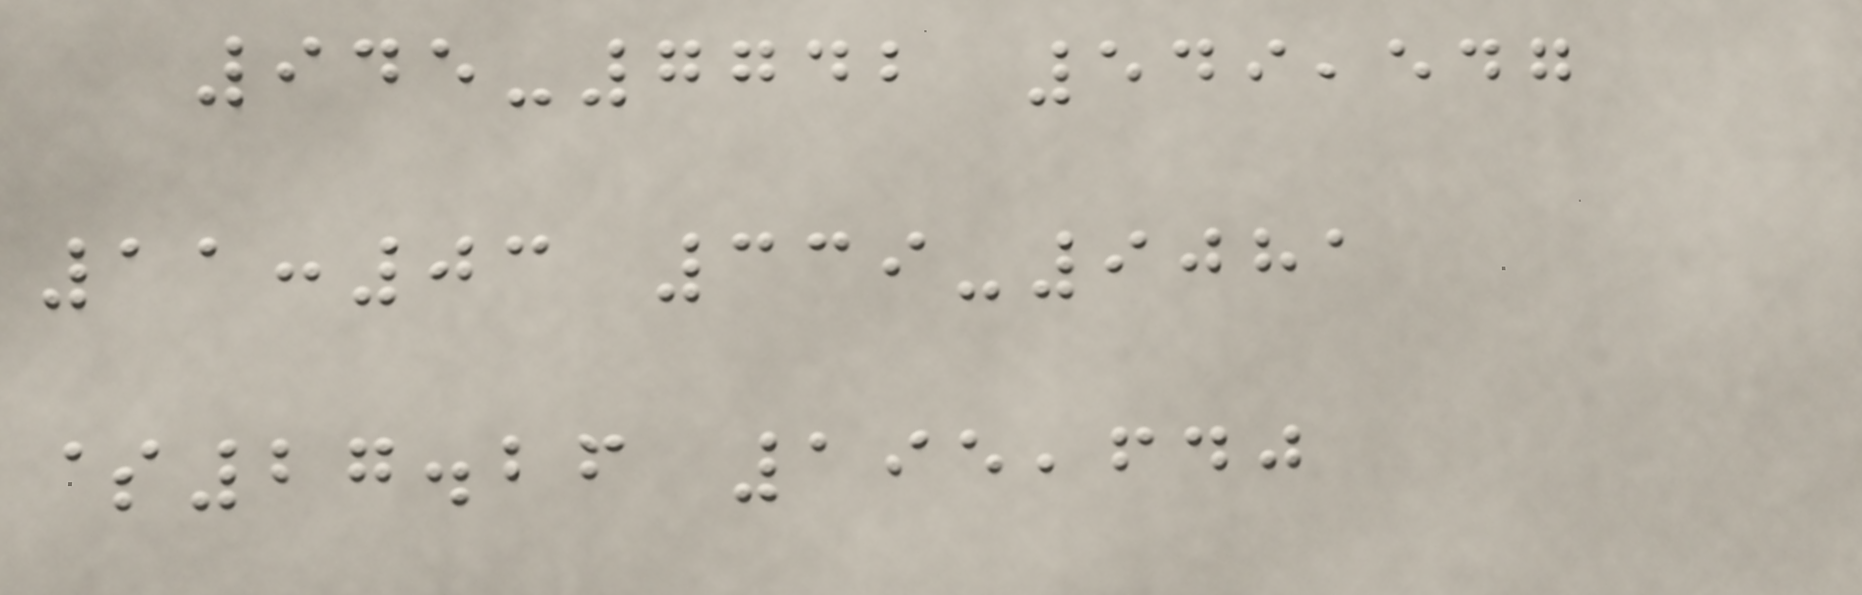945-7742 549,547
11:03 339-9081
$27.26 195,640
